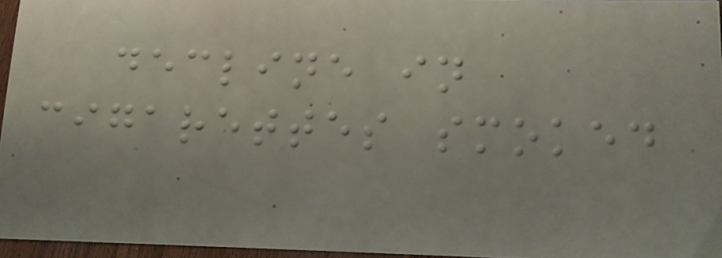decline in
cigarettes smoked
